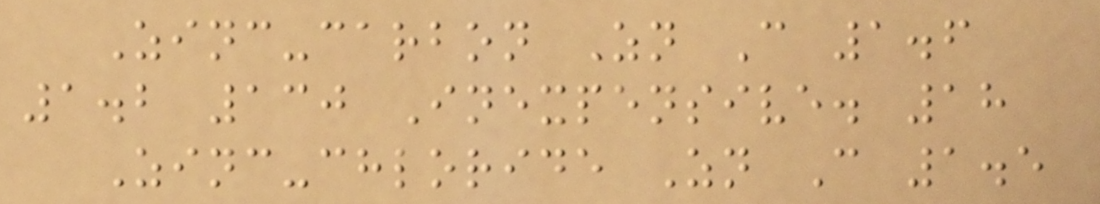Zinc-carbon Zn C 1.6
1.2 130 Inexpensive. 18
Zinc-chloride Zn C 1.5
